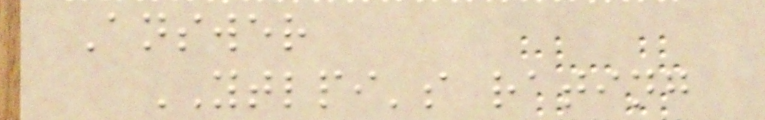Answer
YTLPI's rating
